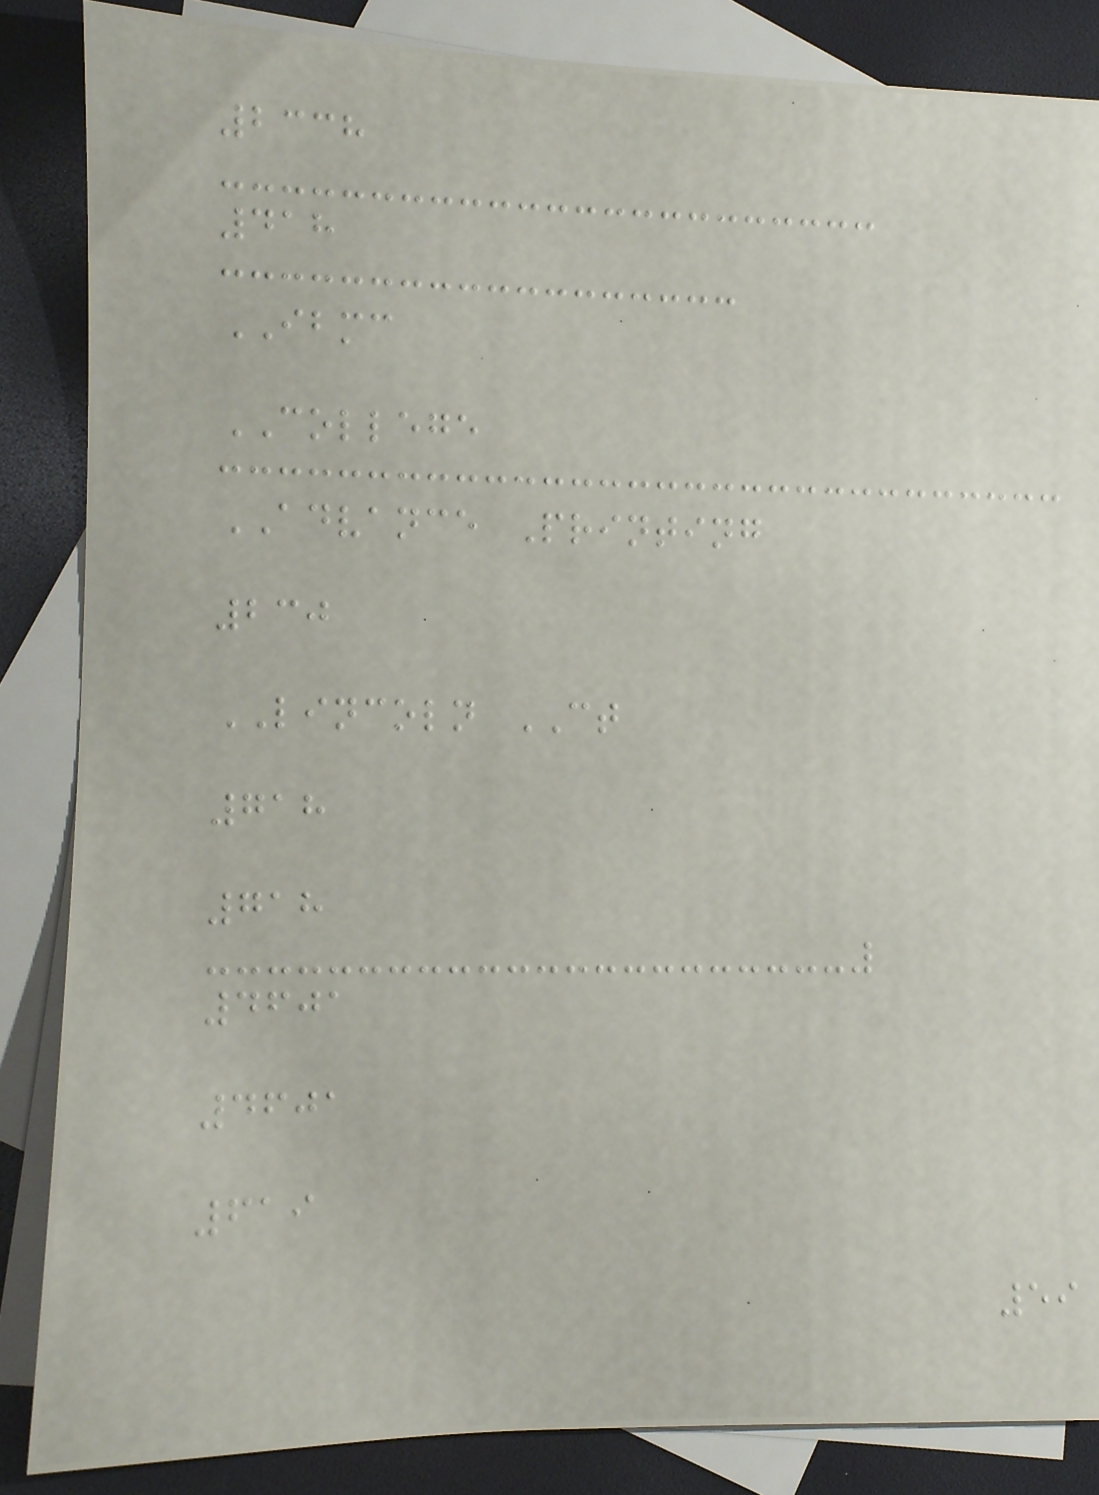2338
418
IBMC
COLLEGE
ADVANCE Printing
230
LINCOLN CT
718
718
4601
4601
619
59
